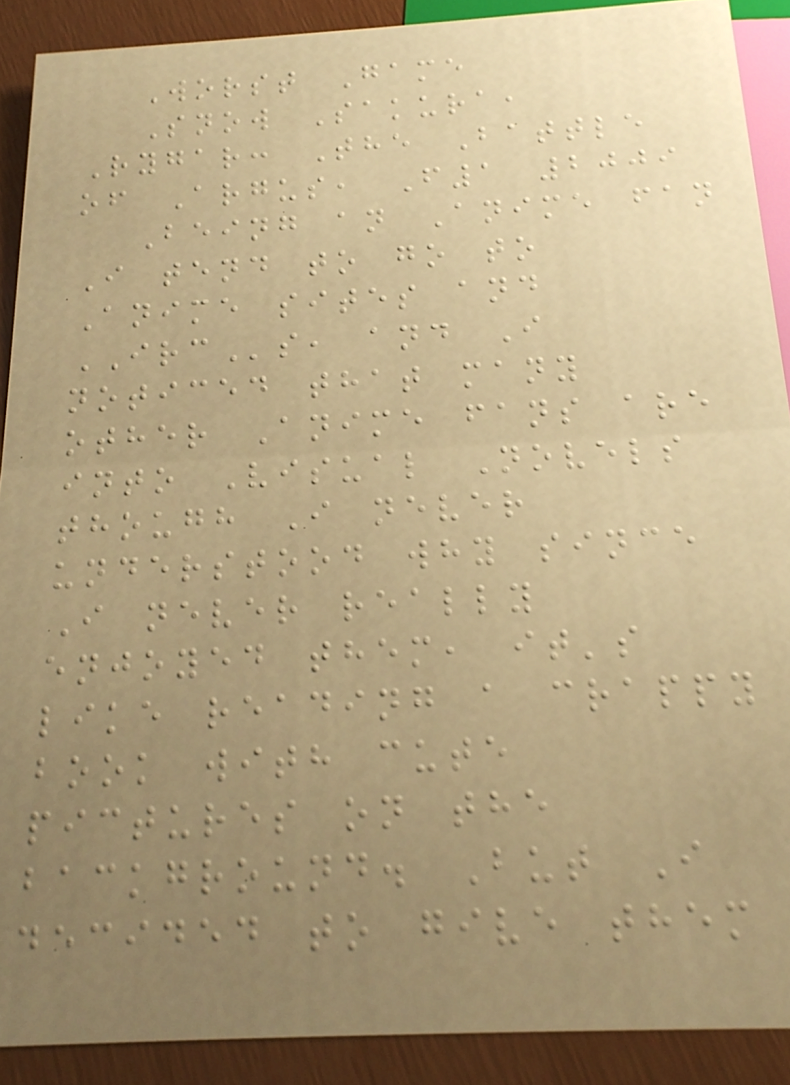Worst Game
Snow Sakura,
Rygar: The Battle
of Argus, F1 2009
Being an Anime fan
I tend to go to
Anime sites and
IRCs, and I
noticed that many
other Anime fans are
into Visual Novels
though I never
understood why since
I never really
enjoyed them, it's
like reading a crappy
book with cute
pictures on the
background. But I
decided to give them
